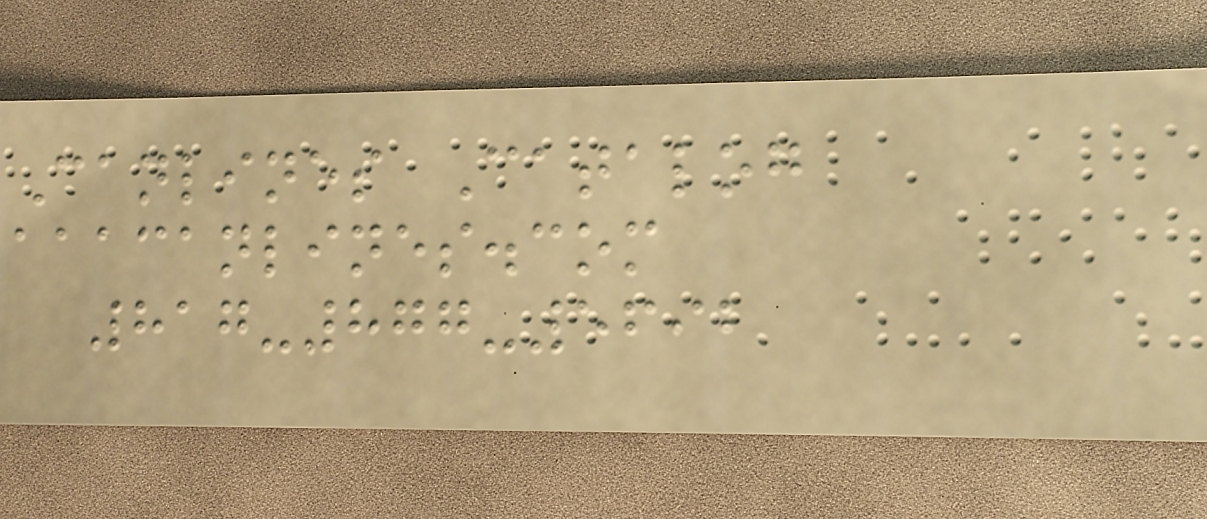Canlines Catalog
aaacanlines.com
817-877-5692
